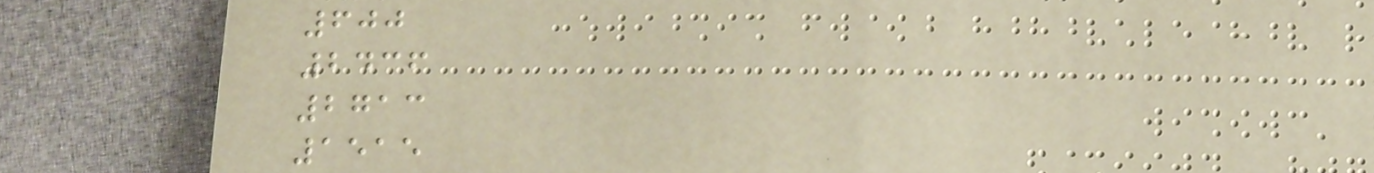600
2436
2713
1515
